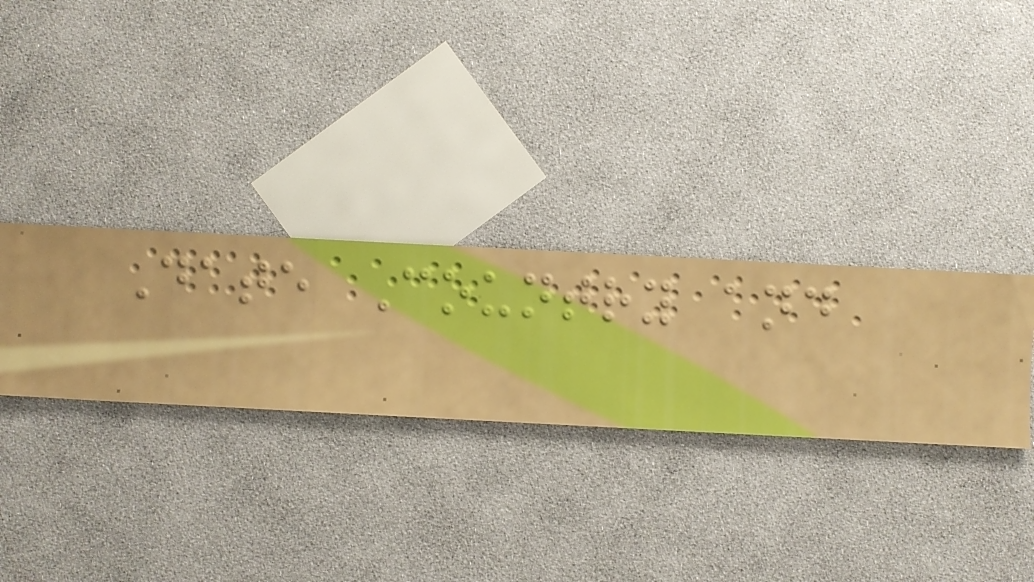Date Country and
